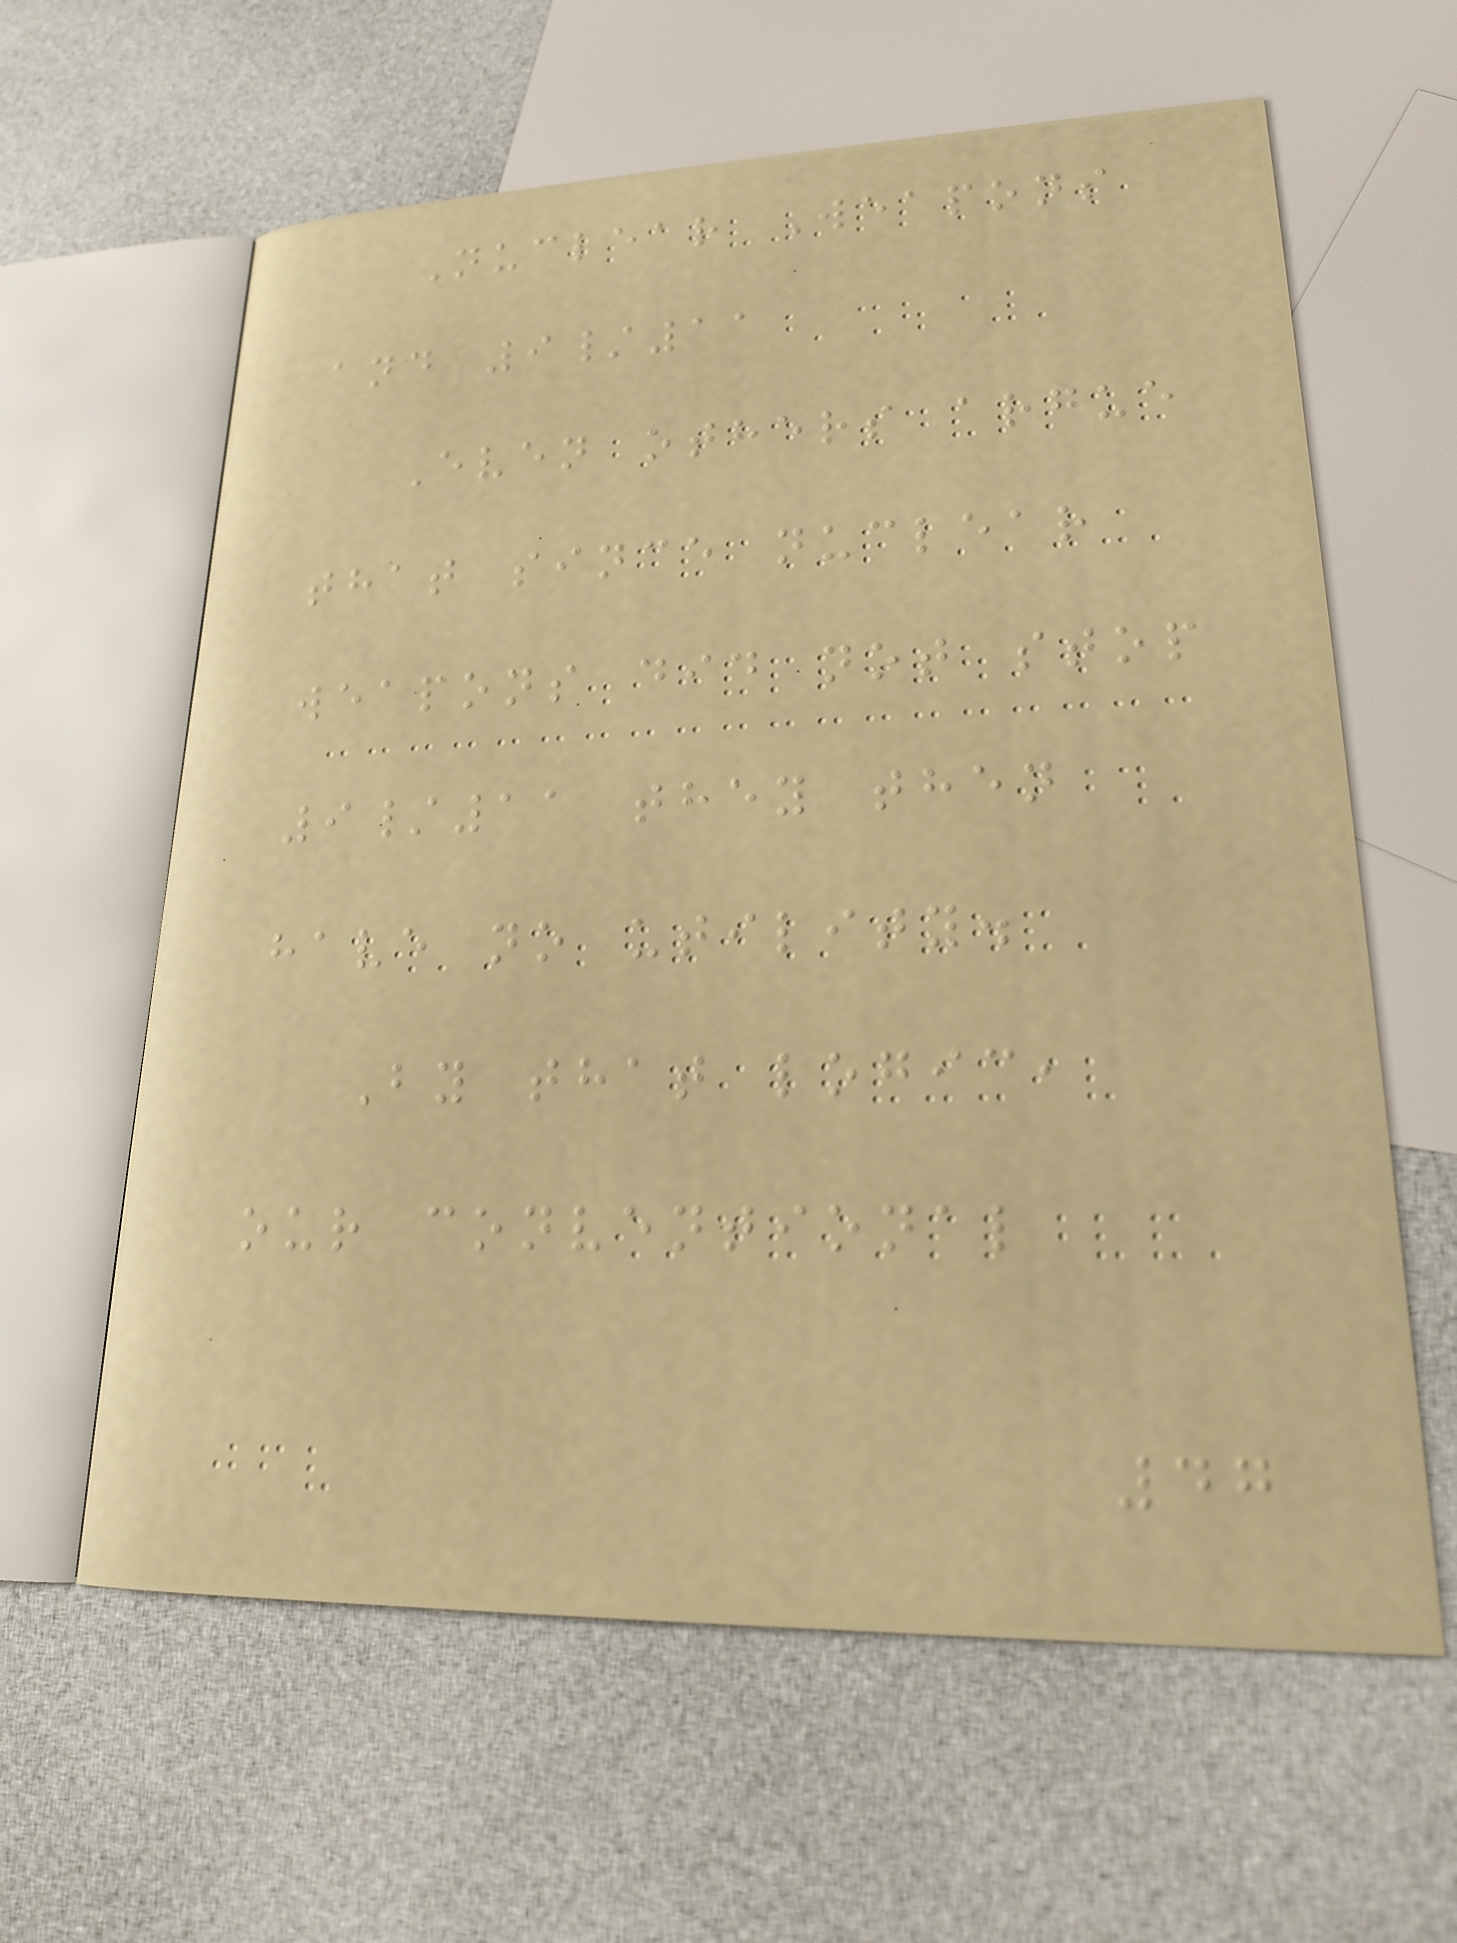Nuclear Weapons
and 9/11
Even others argue
that since nuclear
weapons did not stop
9/11 they then
have no utility.
By that logic,
our conventional
47
